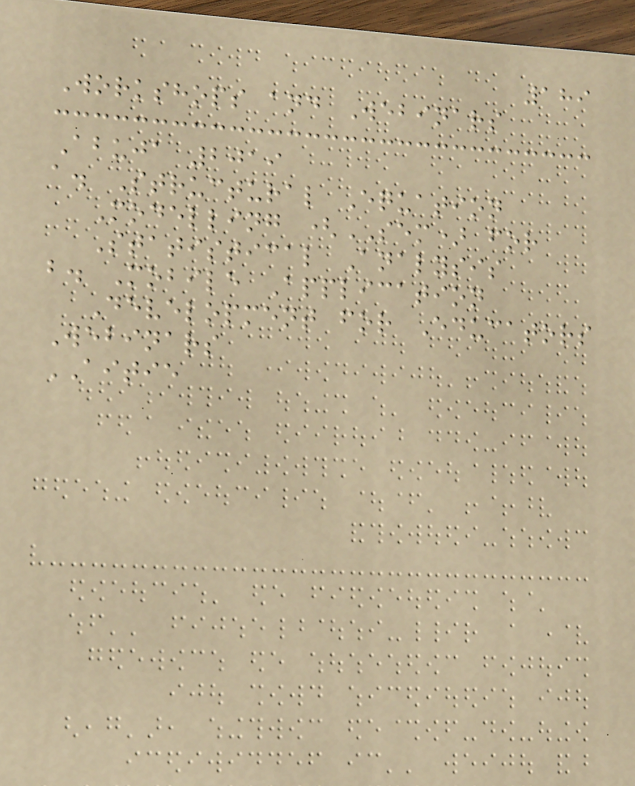189
Workshops and Webinars
Abuja 2019
a. Structural Equation
Modelling (SEM) for
Statistical Analysis
b. Mobile Application
Development for Educators
Webinars
AITIE
